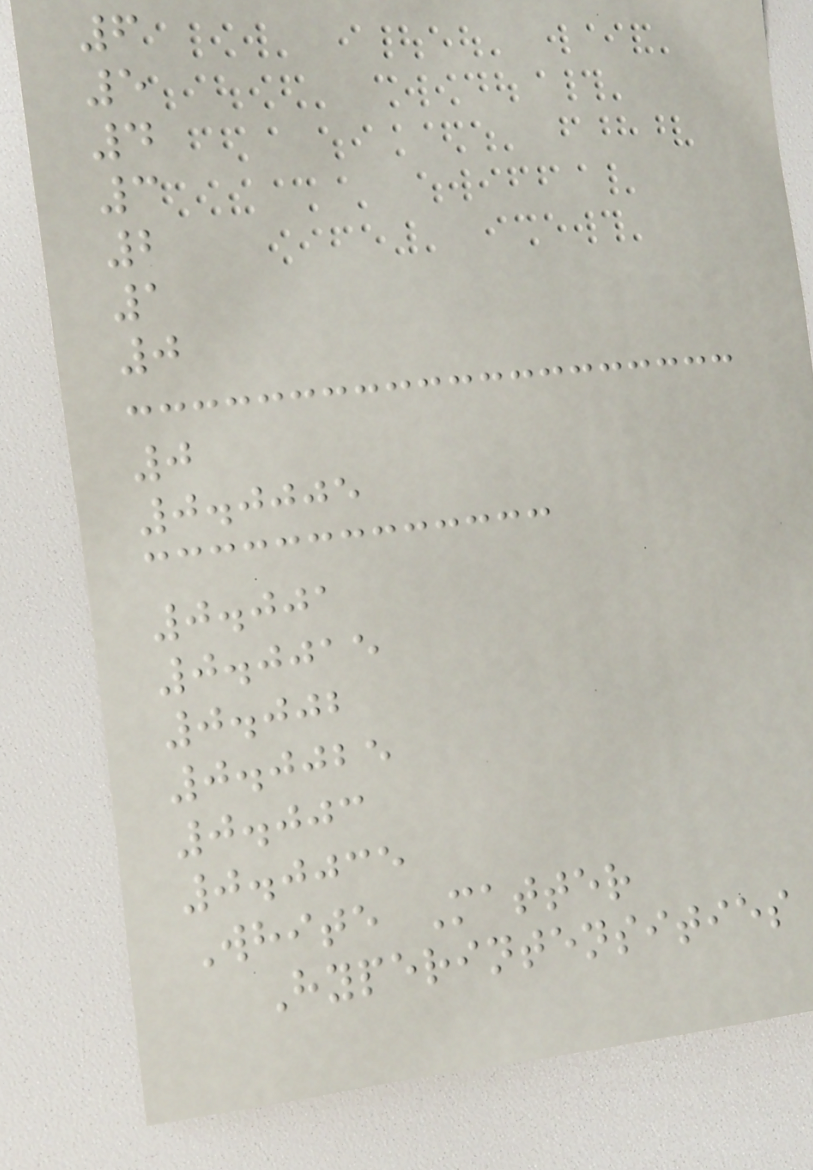6
5
4
3
2
1
0
0
0.0005
0.001
0.0015
0.002
0.0025
0.003
0.0035
White Matter
Hyperintensities
